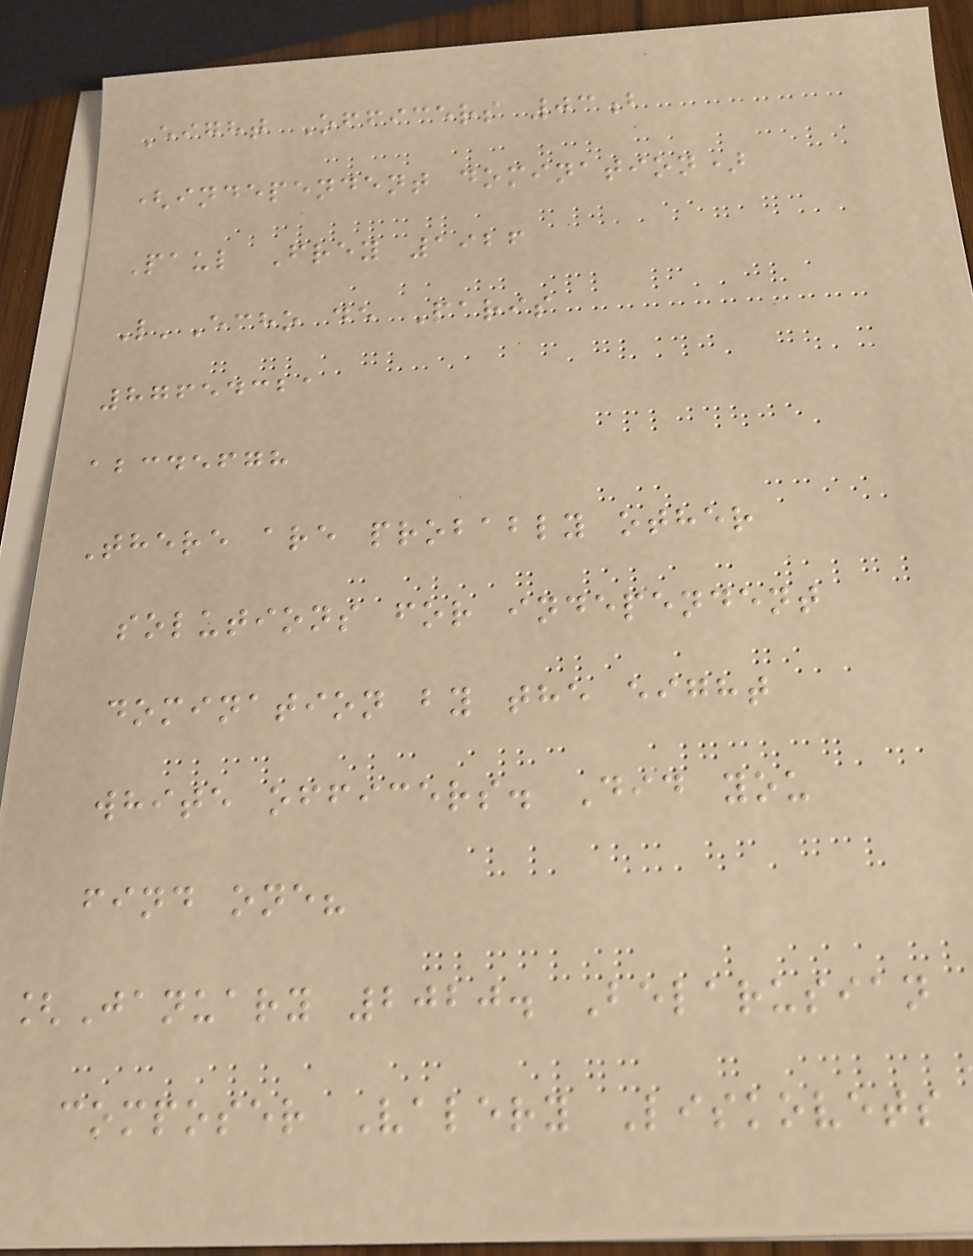Eight Officers 03b
(independent domination)
Paul Frey 1926
L'Echo de Paris
87654321
abcdefgh
There are probably other
solutions for independent
domination by the eight
white officers. Did you
find one?
[January 2020. Belarusian
composer Valery Liskovets
